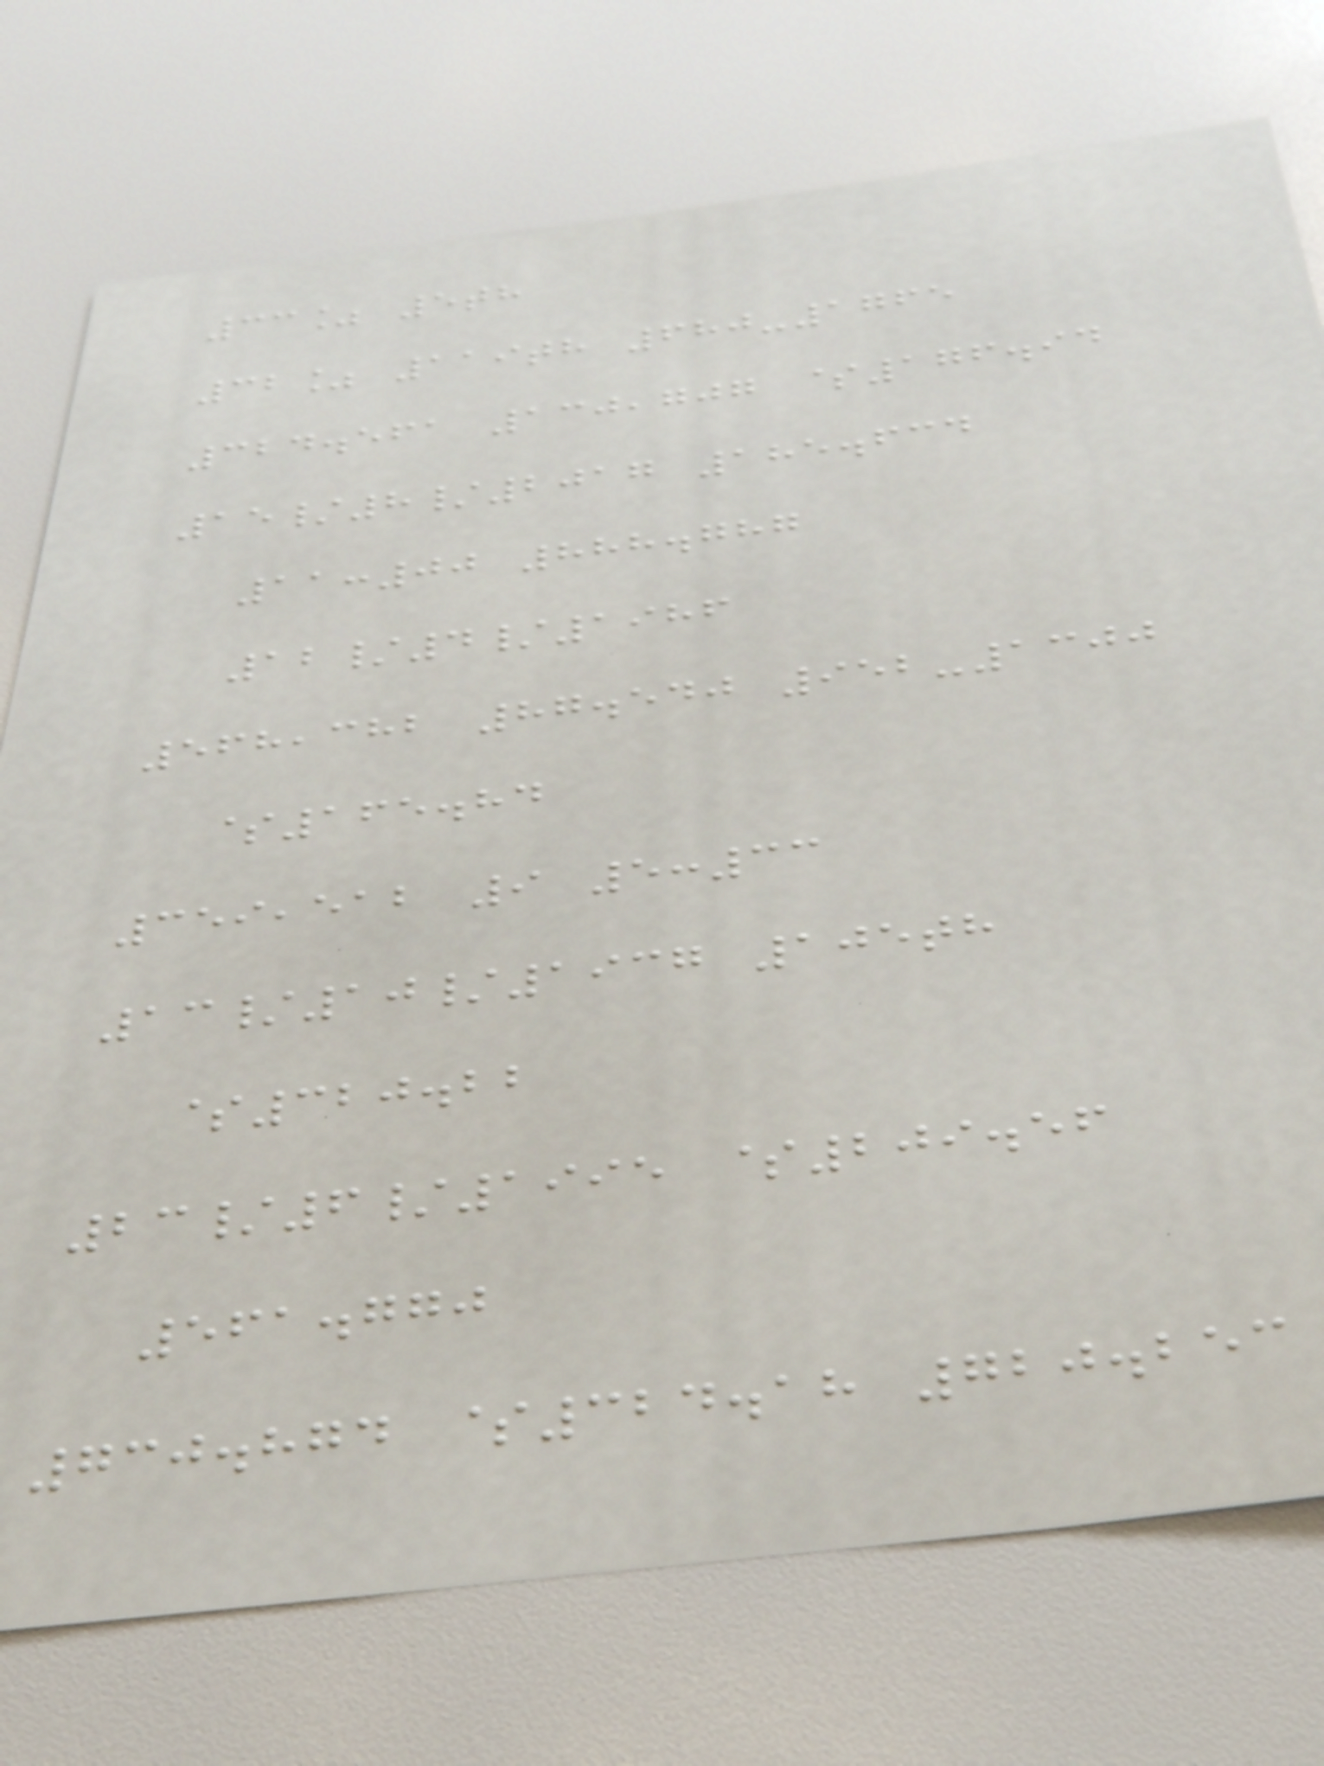33% 5th
32% 119th 680-1765
324.561 130,707 $176.94
15/8/2017 185.634
11:00 888.787
12/4/1986
568,382 87.540 952-1300
$165.84
359,512 9 5:33
13/10/1937 105th
$320.22
23/6/1995 $209.56
561.770
730.874 $324.18 720.253
